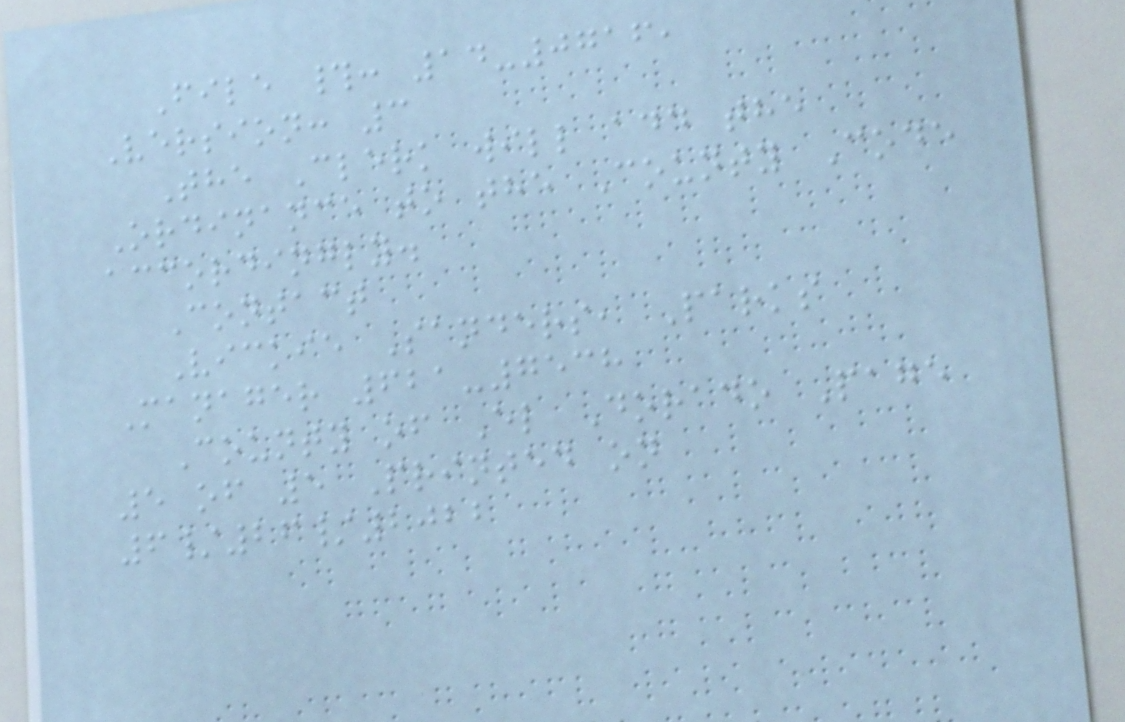File #: 14-0716,
Version: 3
The Clerk will add the
Ordinance to the County Code
accordingly.
Contact
Vickie Sanders, Parks
Manager 621-7538
County of El Dorado Page
5 of 5 Printed on
6/26/2022
